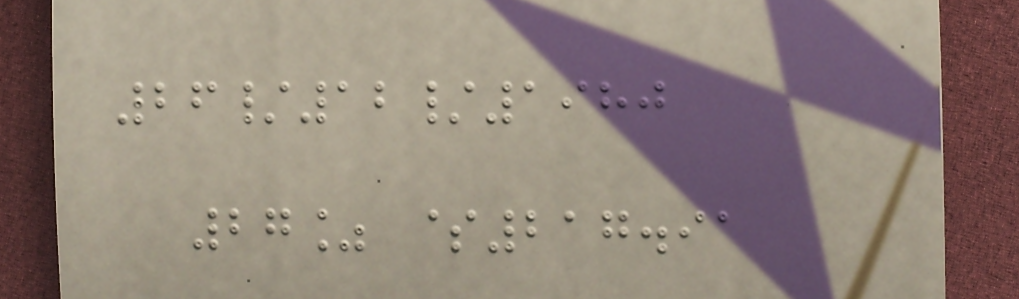26/12/1980
27% $217.91
